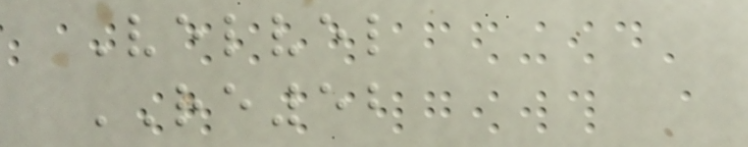Velvel
RE52
